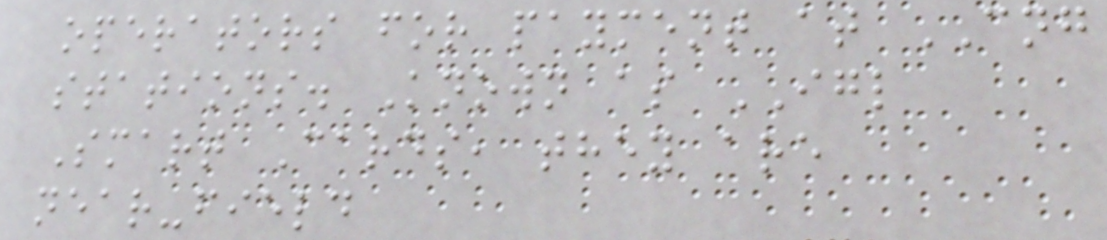operators for payment at CNG
stations. Known as IGL
Smart Cards, they are
near-field
